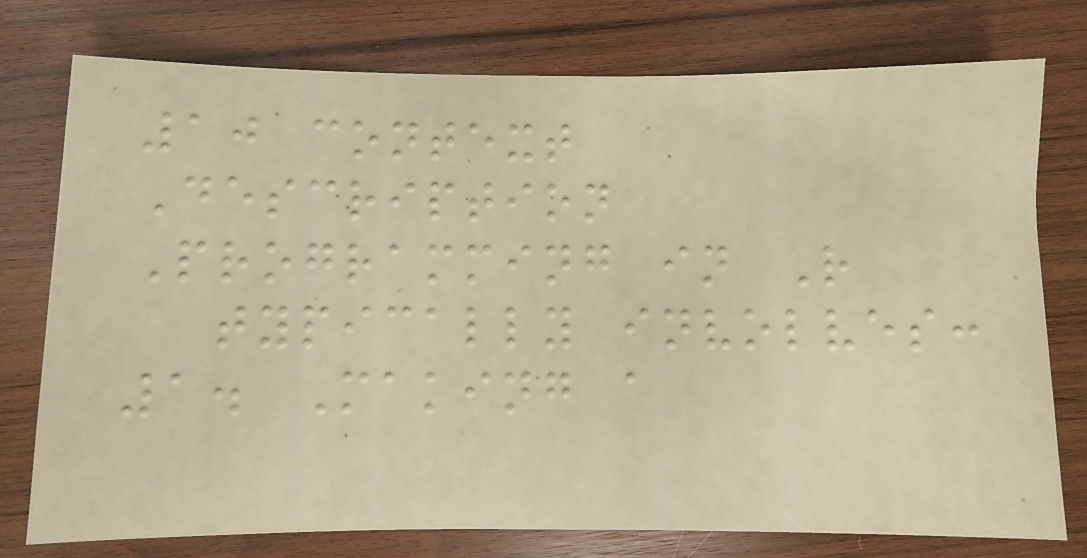10 context
Description
Programming in R
typically involves:
1. Making a
